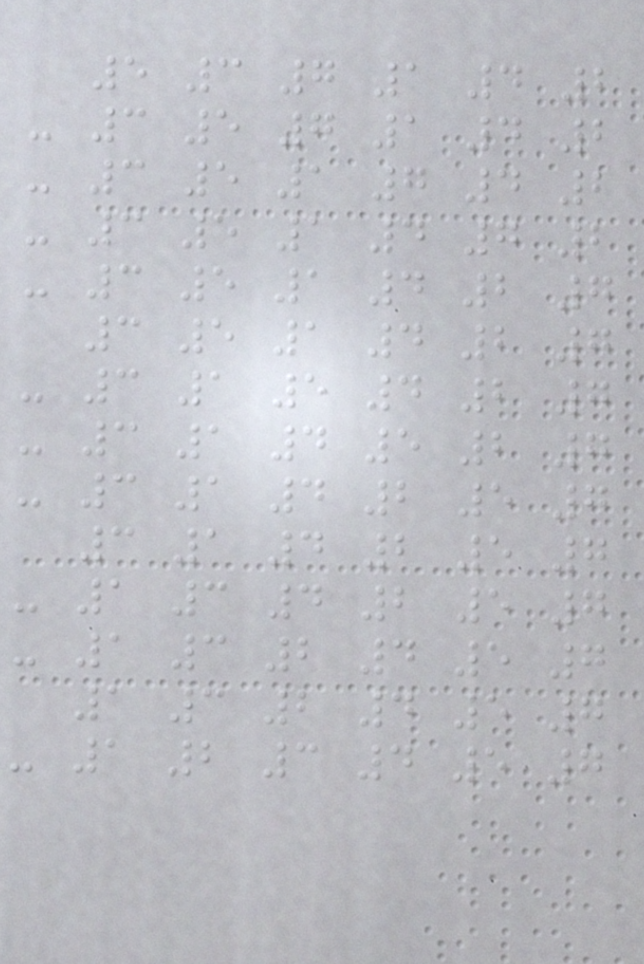5 3 7 1 4 2
- 3 5 7 1 4 2
- 3 5 1 7 4 2
- 3 5 1 4 7 2
- 3 5 1 4 2 7
3 5 1 4 2 7
- 3 1 5 4 2 7
- 3 1 4 5 2 7
- 3 1 4 2 5 7
3 1 4 2 5 7
- 1 3 4 2 5 7
- 1 3 2 4 5 7
1 3 2 4 5 7
- 1 2 3 4 5 7
